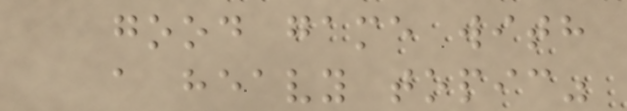good game with
a heavy topic"
